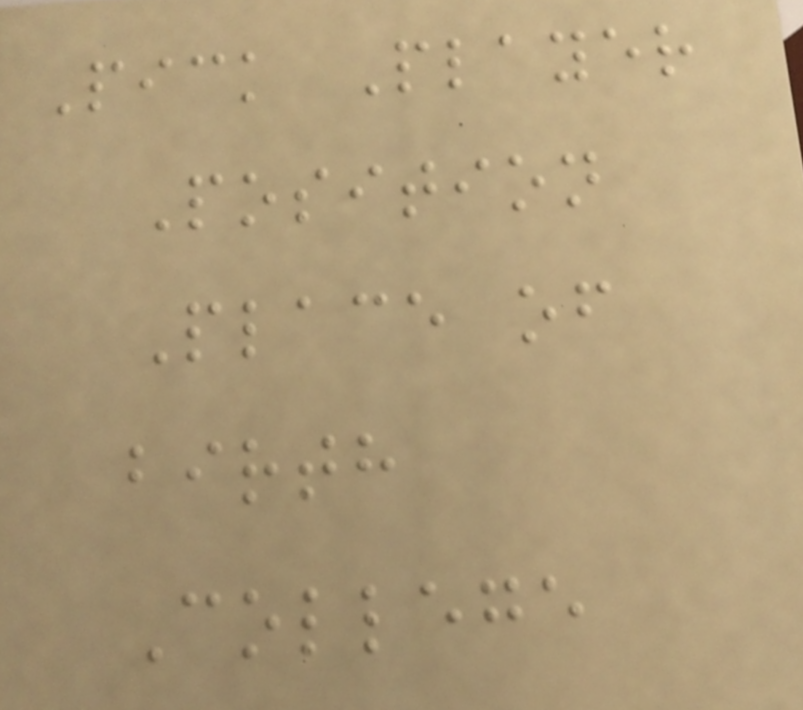Pick Player
Position
Place of
birth
College
